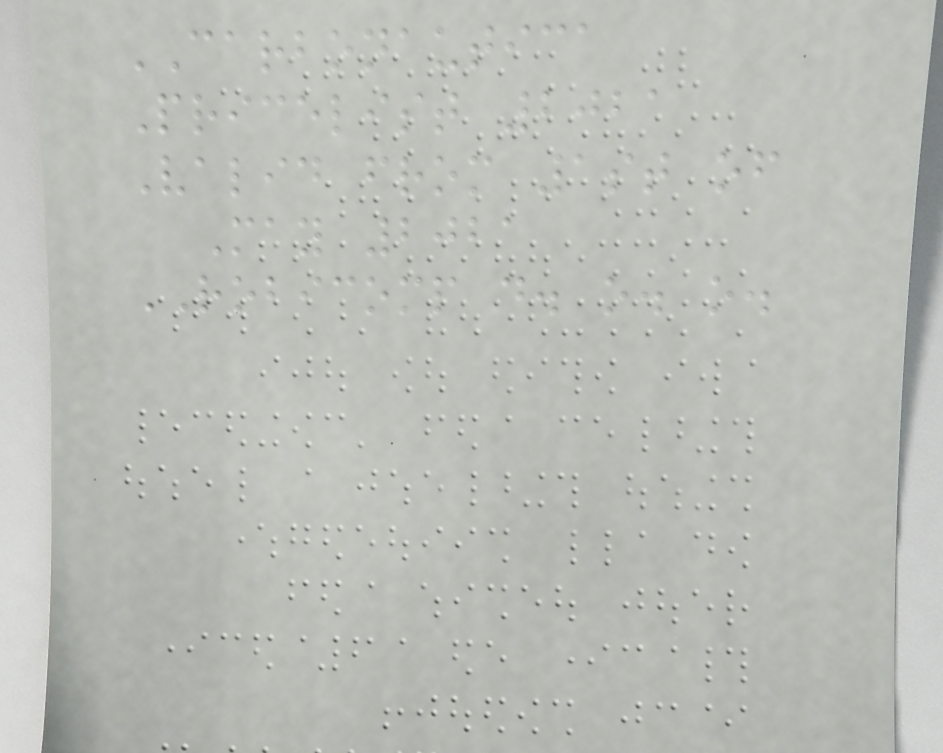CARBONAUTICA
Pricelist 2021
Valid from 1st of
May 2021
ROBICOMP d. o. o.
